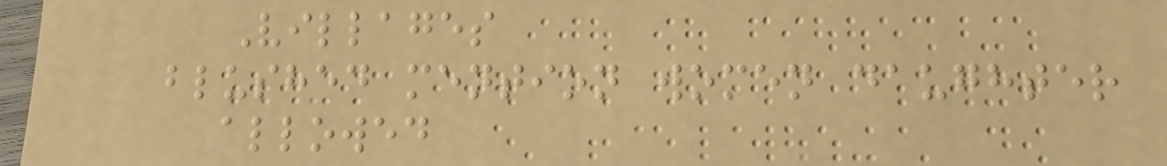Villages
blushed mention women daughter
allowed
